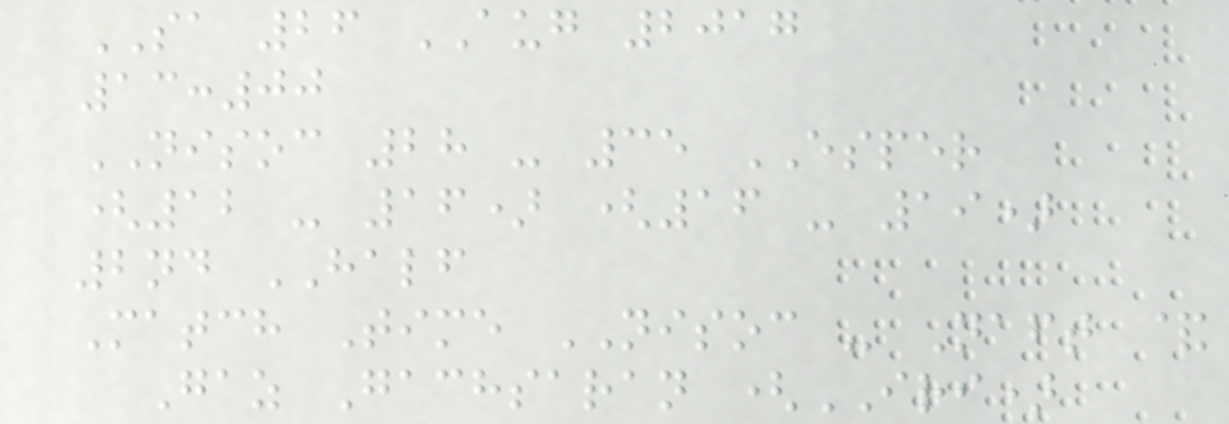SA 26 AUG 2017
13:00
NISOC 28 - 35 ESPER
(12 - 16) (16 - 19)
2nd HALF
Match Time NISOC - Naft &
Gaz Gachsaran (IRI)
